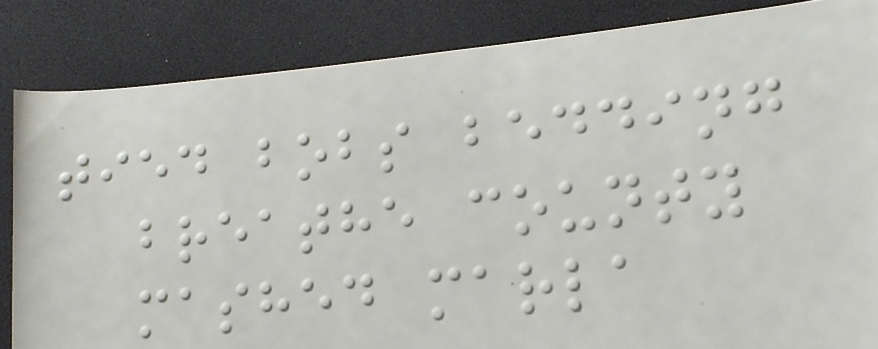tied bobs bedding
breathe county
mashed marla
